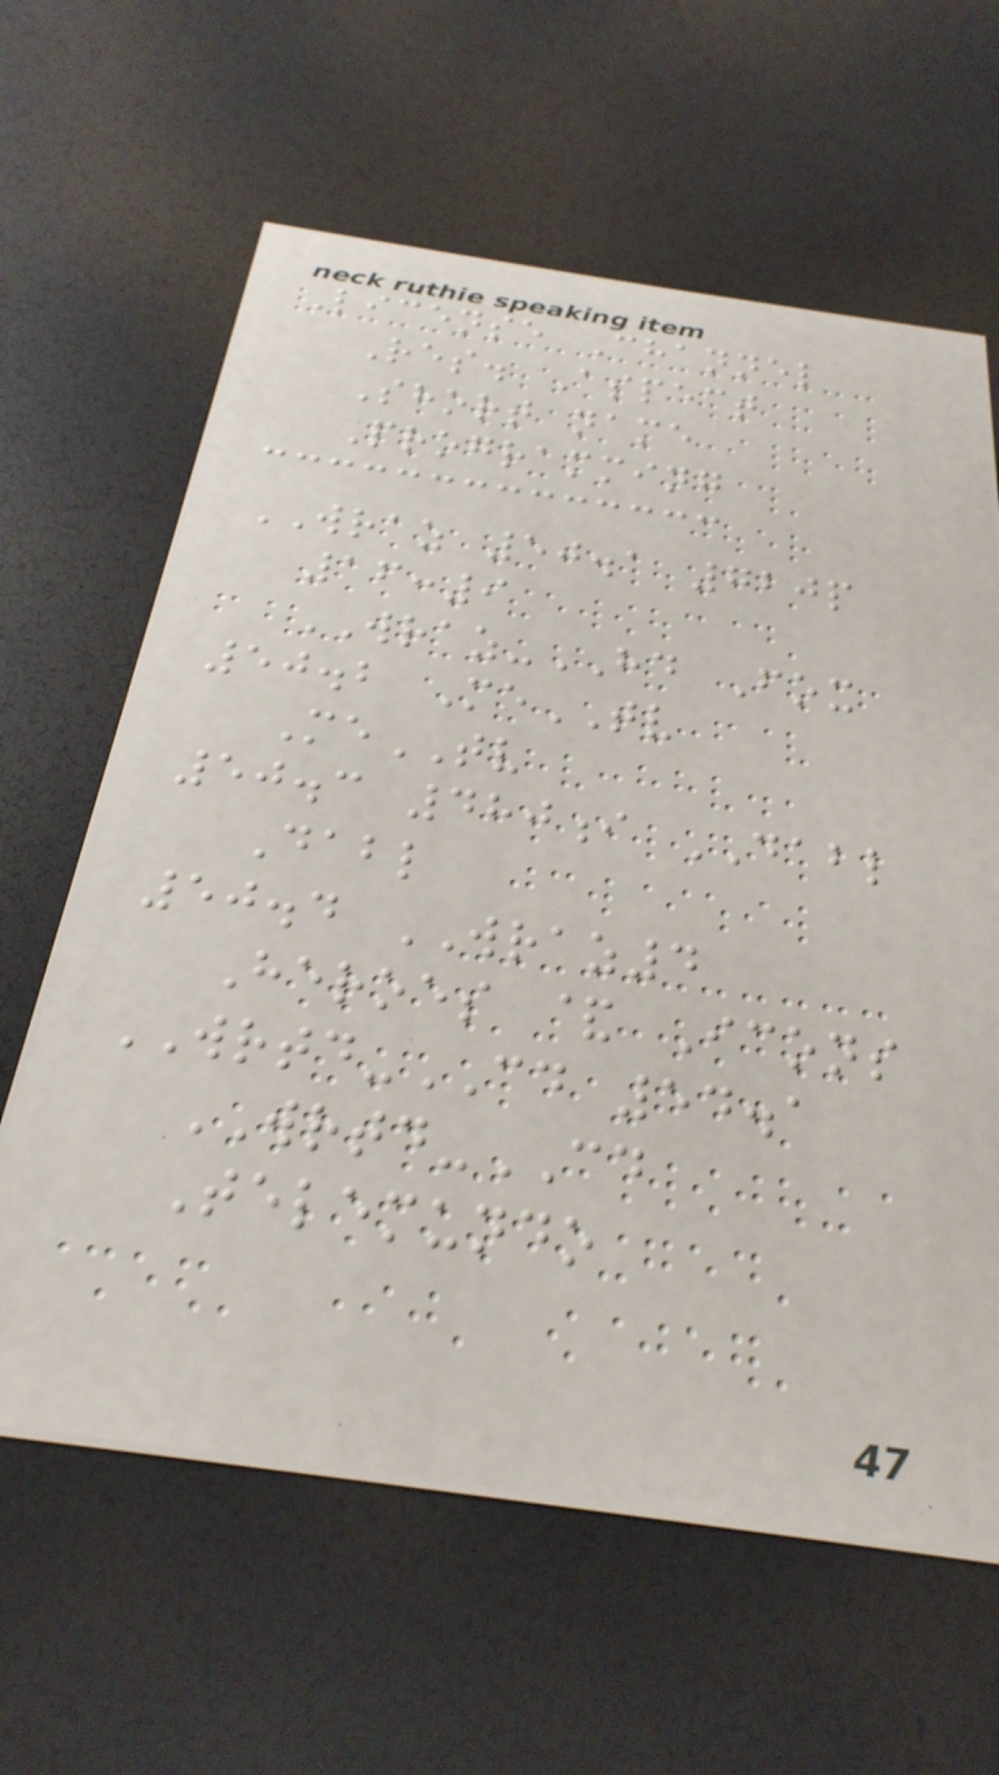License Channel
Res. Aspect
Short name
Programming
WRAZ 50.1 720p
16:9
WRAZ-HD Fox
50.2 MeTV
MeTV
50.3 480i DABL
Dabl
50.4 WRAZ4
Heroes & Icons
WRTD-CD 54.1
WRTD-CD
Telemundo
